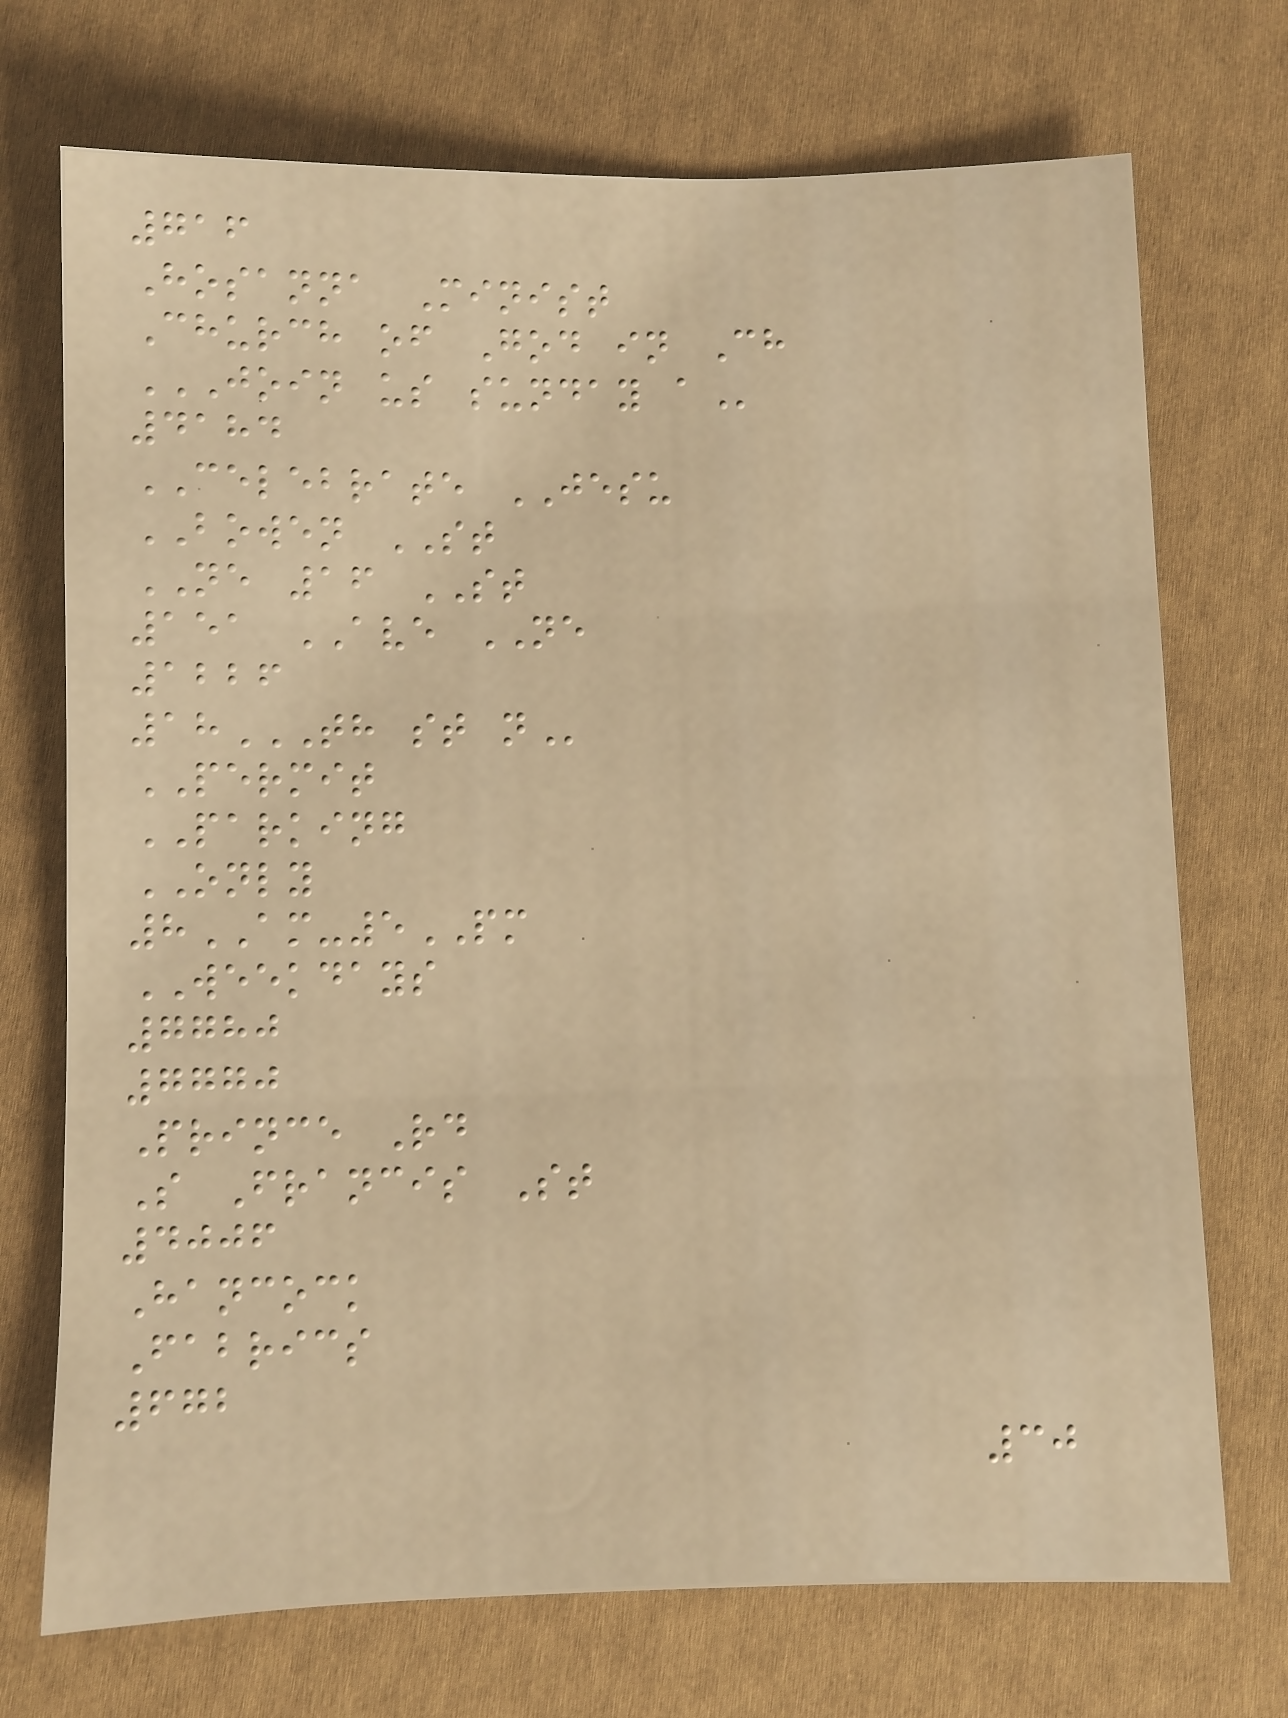716
Hosanna Minist
Church of God in Ch
JOIN US SUNDAY A
4184
CELEBRATE JESU
BOWEN ST
NE 16 ST
151 AVE NE
1226
18TH ST N
PERMIT
PARKING
ONLY
8AM-5PM
WEEKDAYS
7780
7770
Prince Rd
S Francis St
4006
Hancock
Fabrics
672
30
